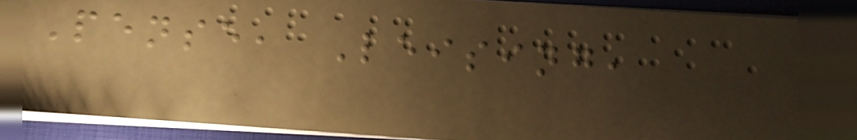Pense, Leising,
